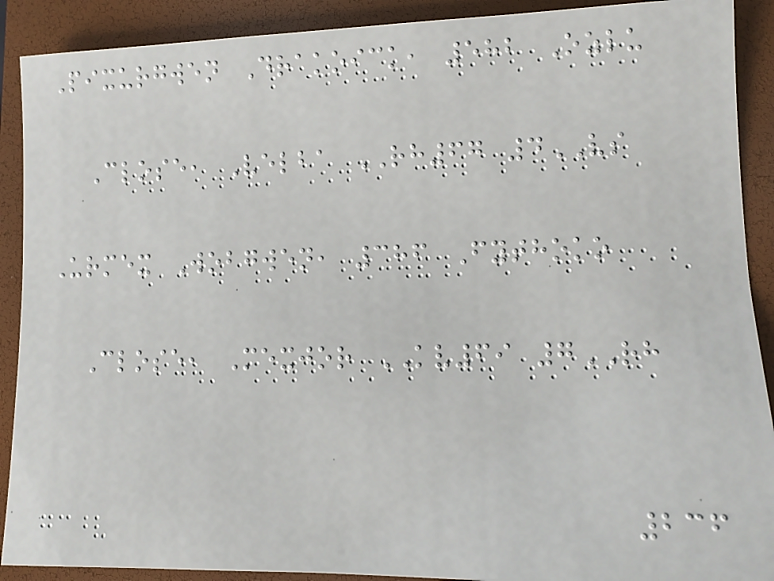Pixurgwen Drakoick, 582 Ozlu
Close, Velba RH67 4VS
Urmex Wobgwen, 386 Fythoko
Close, Mexjor KV69 7RH
236
